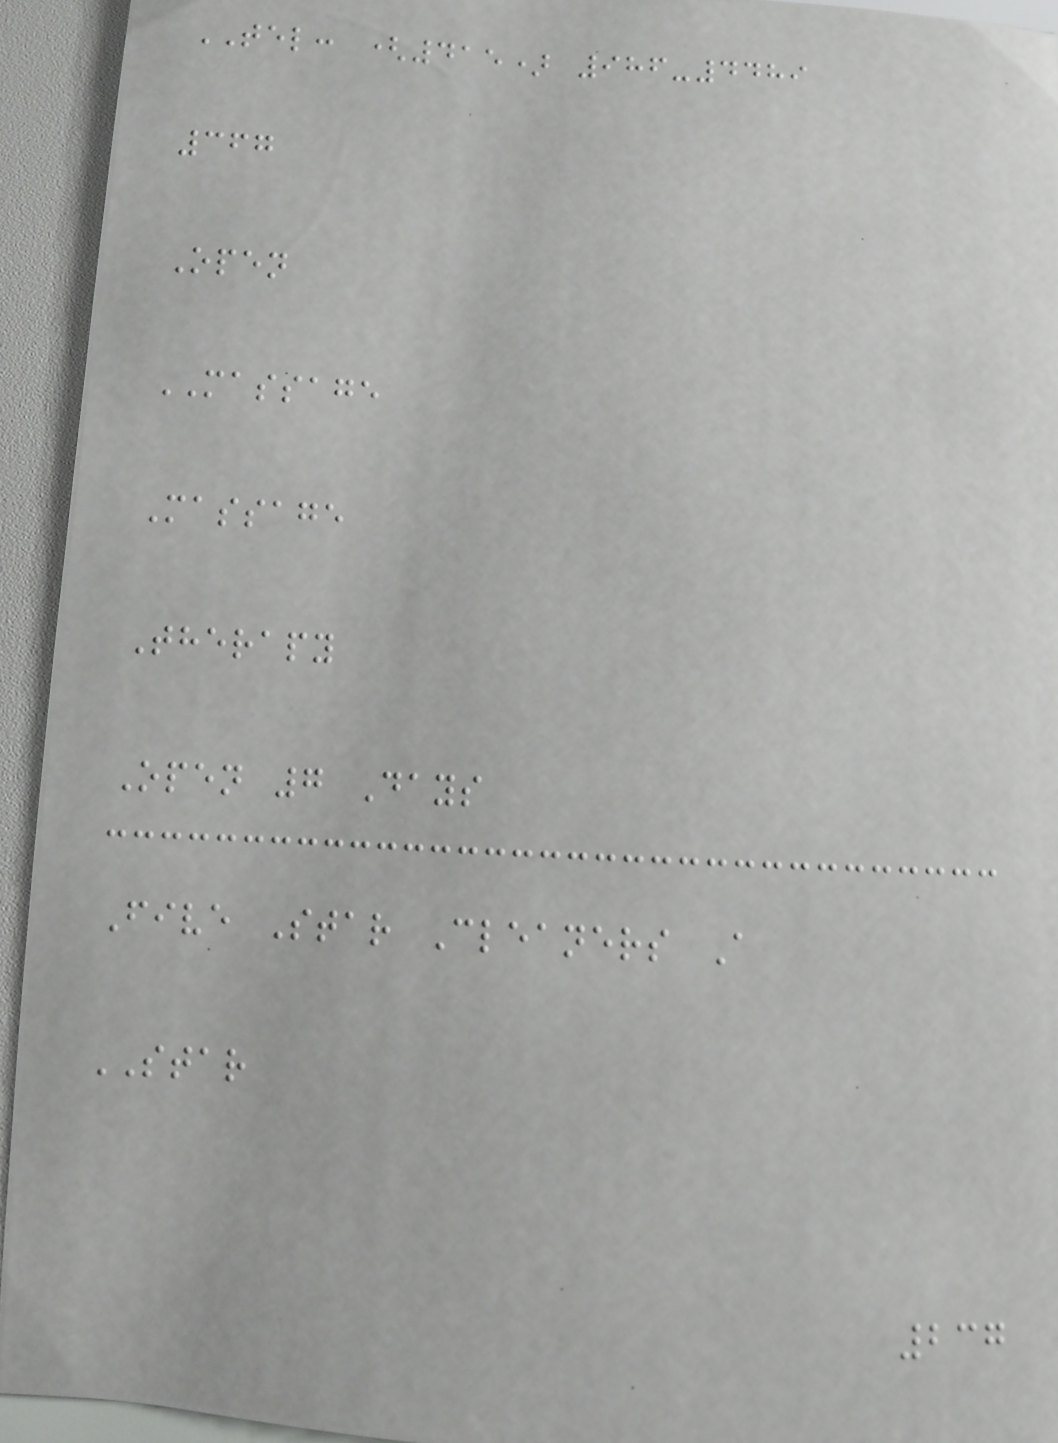TEL: (415) 986-4489
367
Open
MASSAGE
Massage
Therapy
Open 7 Days
Five Star Cleaners A
STAR
237
